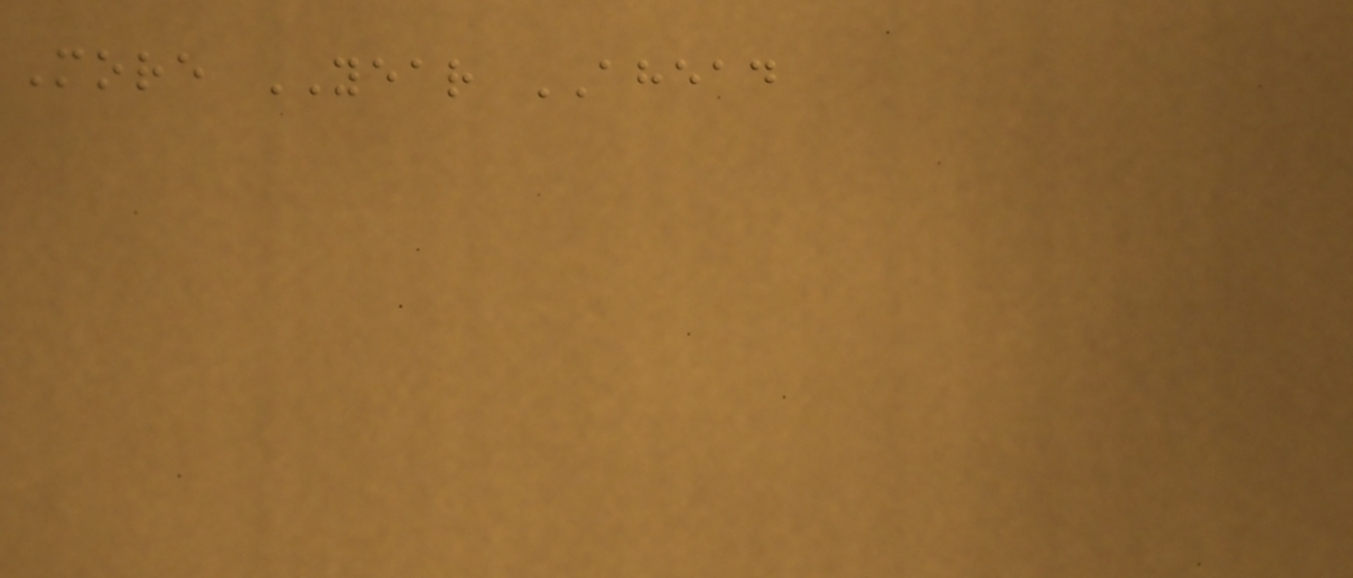More YEAR AHEAD
